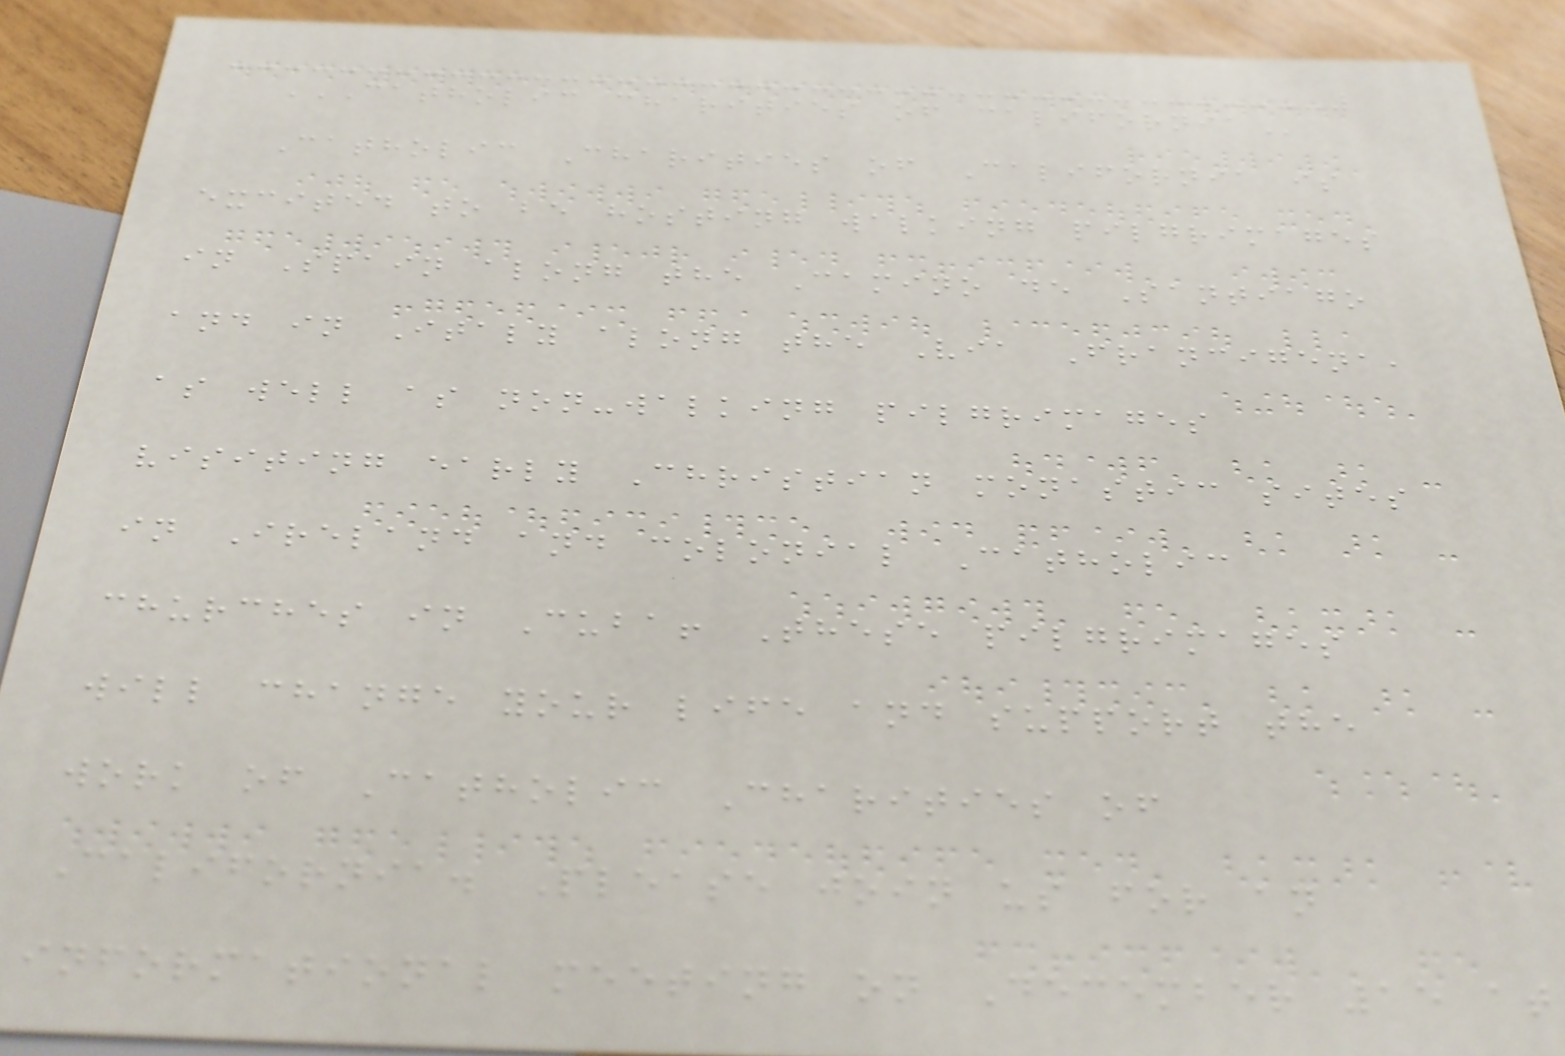CATHOLIC CHARITIES OF CALIFORNIA
Catholic Charities of California is
excited to be hosting walking pilgrimages
in Spain along the Camino de Santiago
and in Italy along the Via Francigena,
as well as non-walking pilgrimages
visiting early Christian monastic sites
in Ireland and colonial Catholic
churches in Cuba! These pilgrimages
will change your life and support the
work of Catholic Charities of
California. Please join us for an
informational meeting on December 15 at
